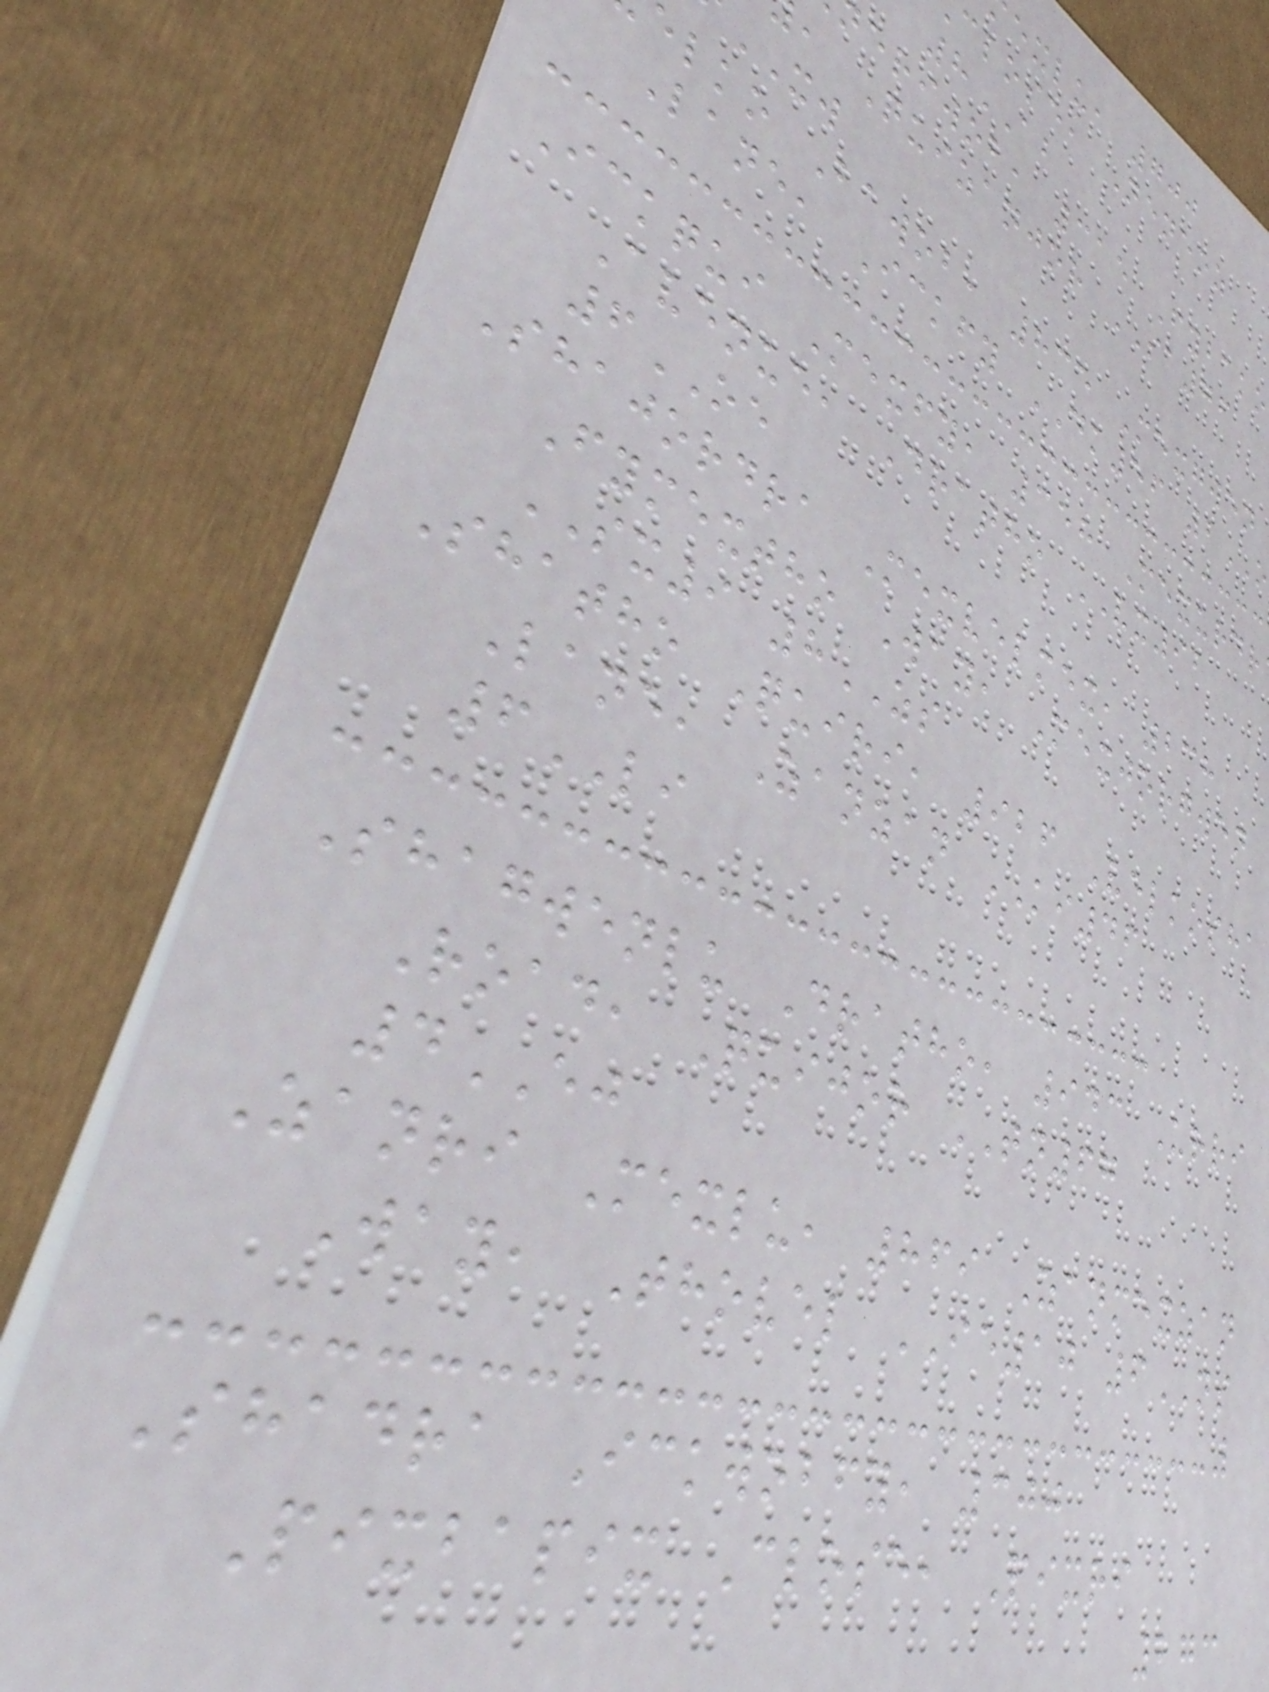exlu, 700
close, Neneoz
8AB
eriwob, 315 Fybako
, Quizanjor SA76
XW
elko Bawob, 835 Mexgwen
Lane, Ickfy DK56 2
Ickqui Mexfy, 358 Mexurdr
Avenue, Dratho VX92
6OE
Shajordra Mexvelmex, 238
Fymextho Way, Mexjorgwen
SX9 8ZS
Shatho Quiri, 926 Velkosha
Lane, Zanzan KI46
6LI
Shagwenlu Dratho, 943 Urri
Road, Quijor TN67
4EJ
Zanri Mexlu, 869 Zanmexzan
Way, Thovel IE10 6NS
Shadra Ickwobfy, 300
Pixbapix Close, Pixri
273
